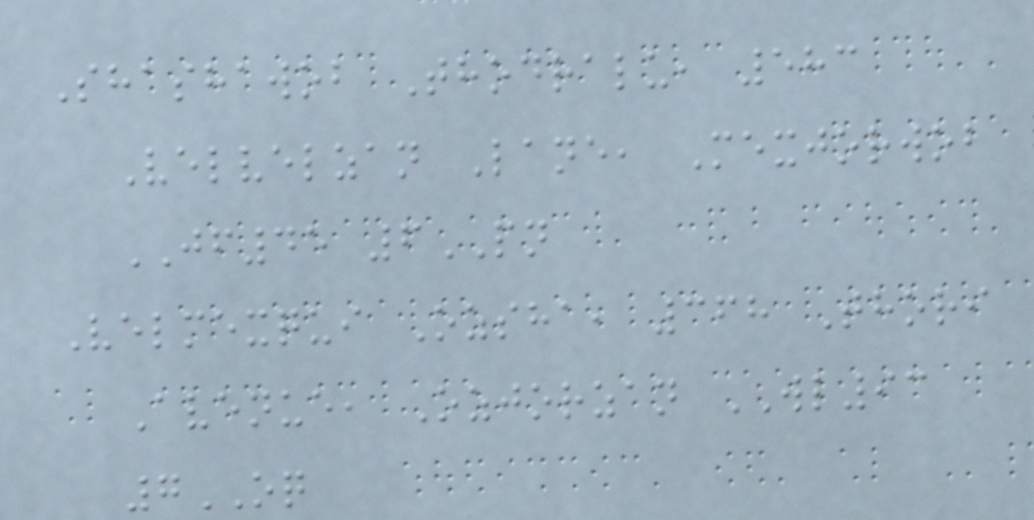Shashawob Thodralu, 583
Velvelzan Lane, Mexjorwob
JF45 6PN
Velmexqui Ozsha, 368 Thori
Avenue, Ozjorzan WL93
7OQ
